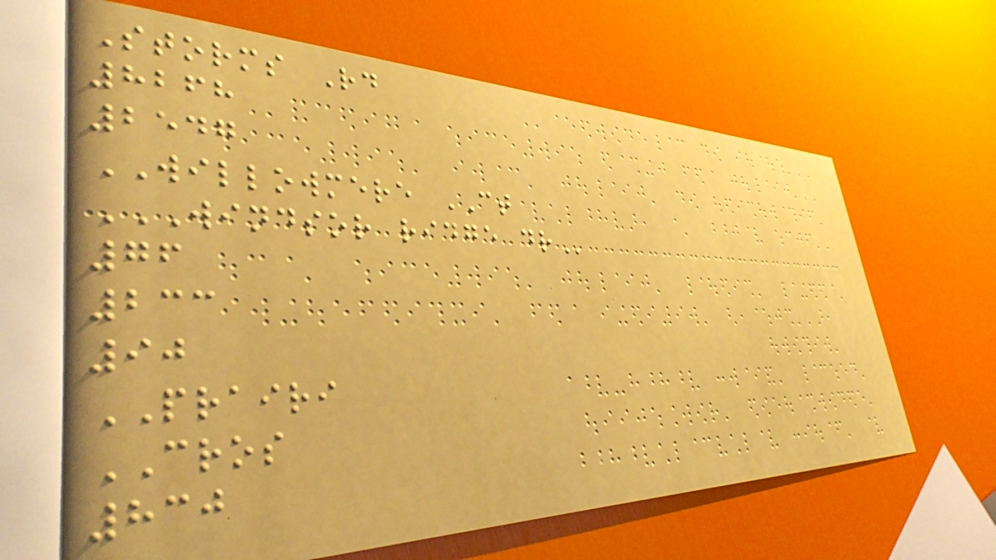Storms Rd
8268
2547
WILLOWMERE CT
WINDSOR RIDGE DR
76
233
90
PRAIRI
CROS
830
